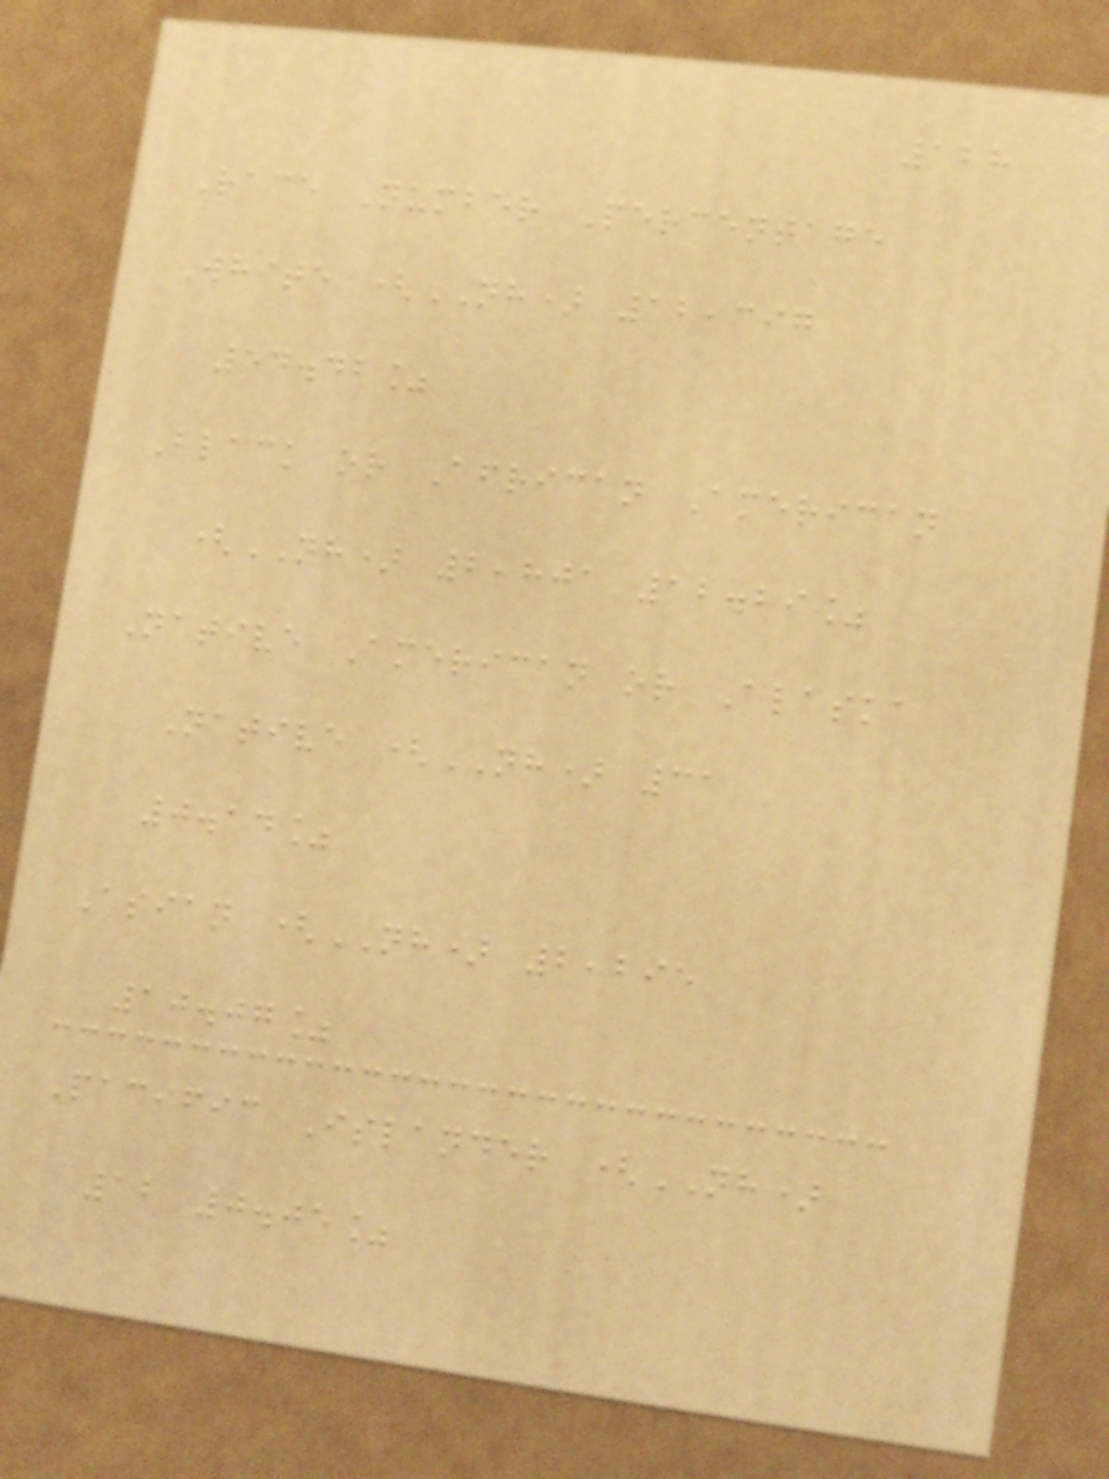128
Race Number Percentage
White (NH) 12,397
54.42%
Black or African American
(NH) 2,801 12.29%
Native American or Alaska
Native (NH) 31
0.14%
Asian (NH) 2,295
10.07%
Pacific Islander (NH)
12 0.05%
